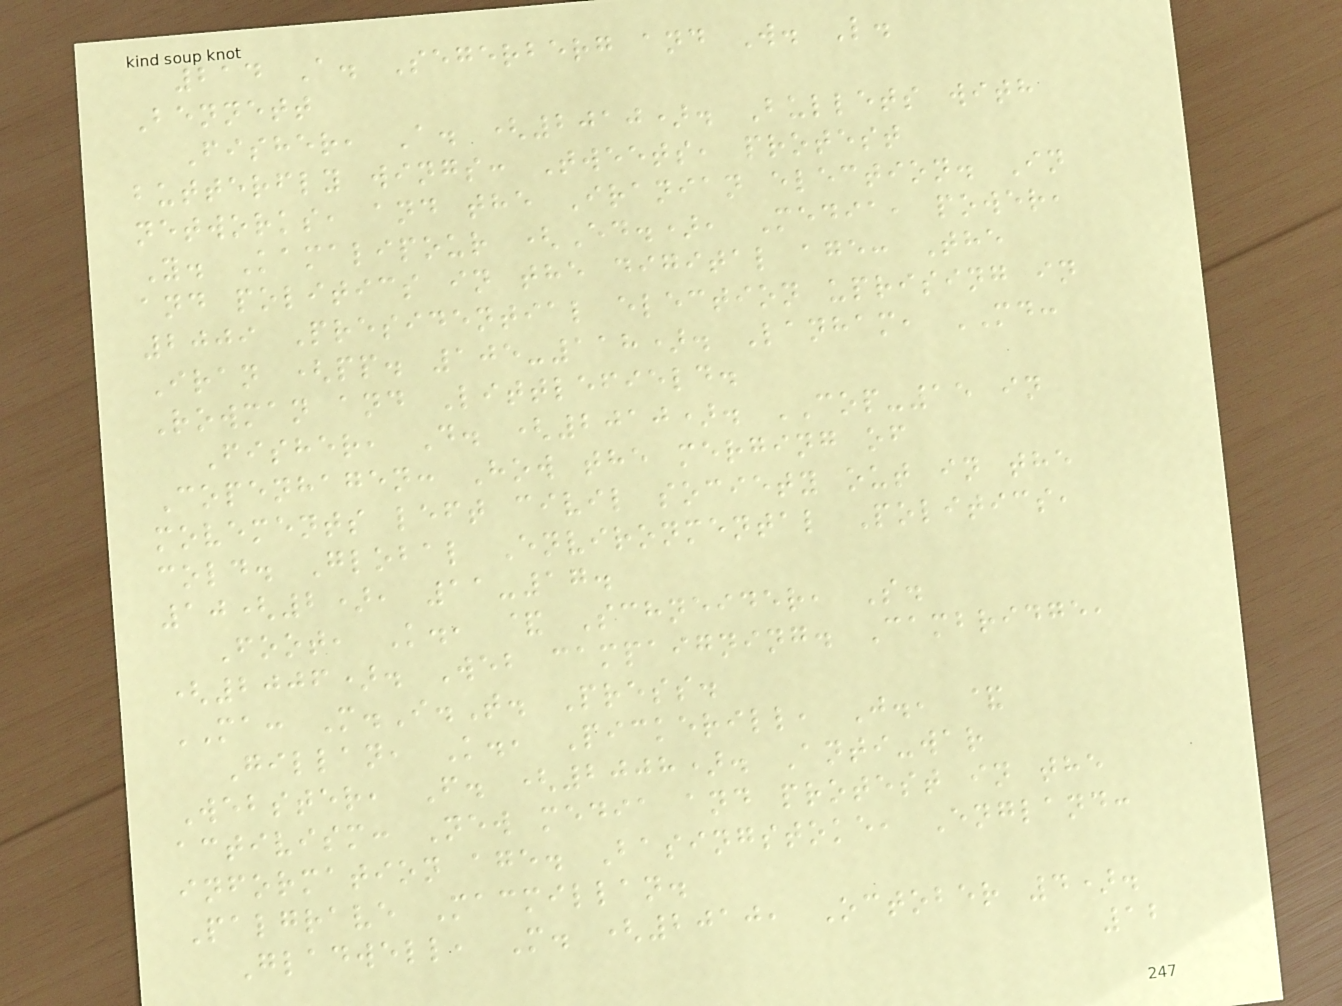214 A. Segerberg and W. L.
Bennett
Fisher, A. (2010). Bullets with
butterfly wings: Tweets, protest
networks, and the Iranian election. In
Y. Kamalipour (Ed.), Media, power,
and politics in the digital age: The
2009 Presidential election uprising in
Iran (pp. 105-118). Lanham, MD:
Rowman and Littlefield.
Fisher, D. (2010). COP-15 in
Copenhagen: How the merging of
movements left civil society out in the
cold. Global Environmental Politics,
10(2), 11-17.
Foot, K., & Schneider, S.
(2006). Web campaigning. Cambridge,
MA: M.I.T. Press.
Gillan, K., Pickerill, J., &
Webster, F. (2008). Anti-war
activism: New media and protest in the
information age. Basingstoke, England:
Palgrave Macmillan.
Gladwell, M. (2010, October 4).
12
